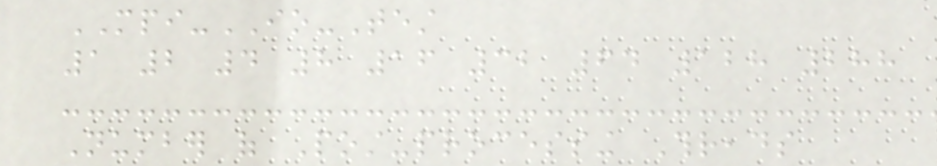MPI-IO-Test
1 2 4 8 16 32 64 128 288
Number of Post-processing Threads
